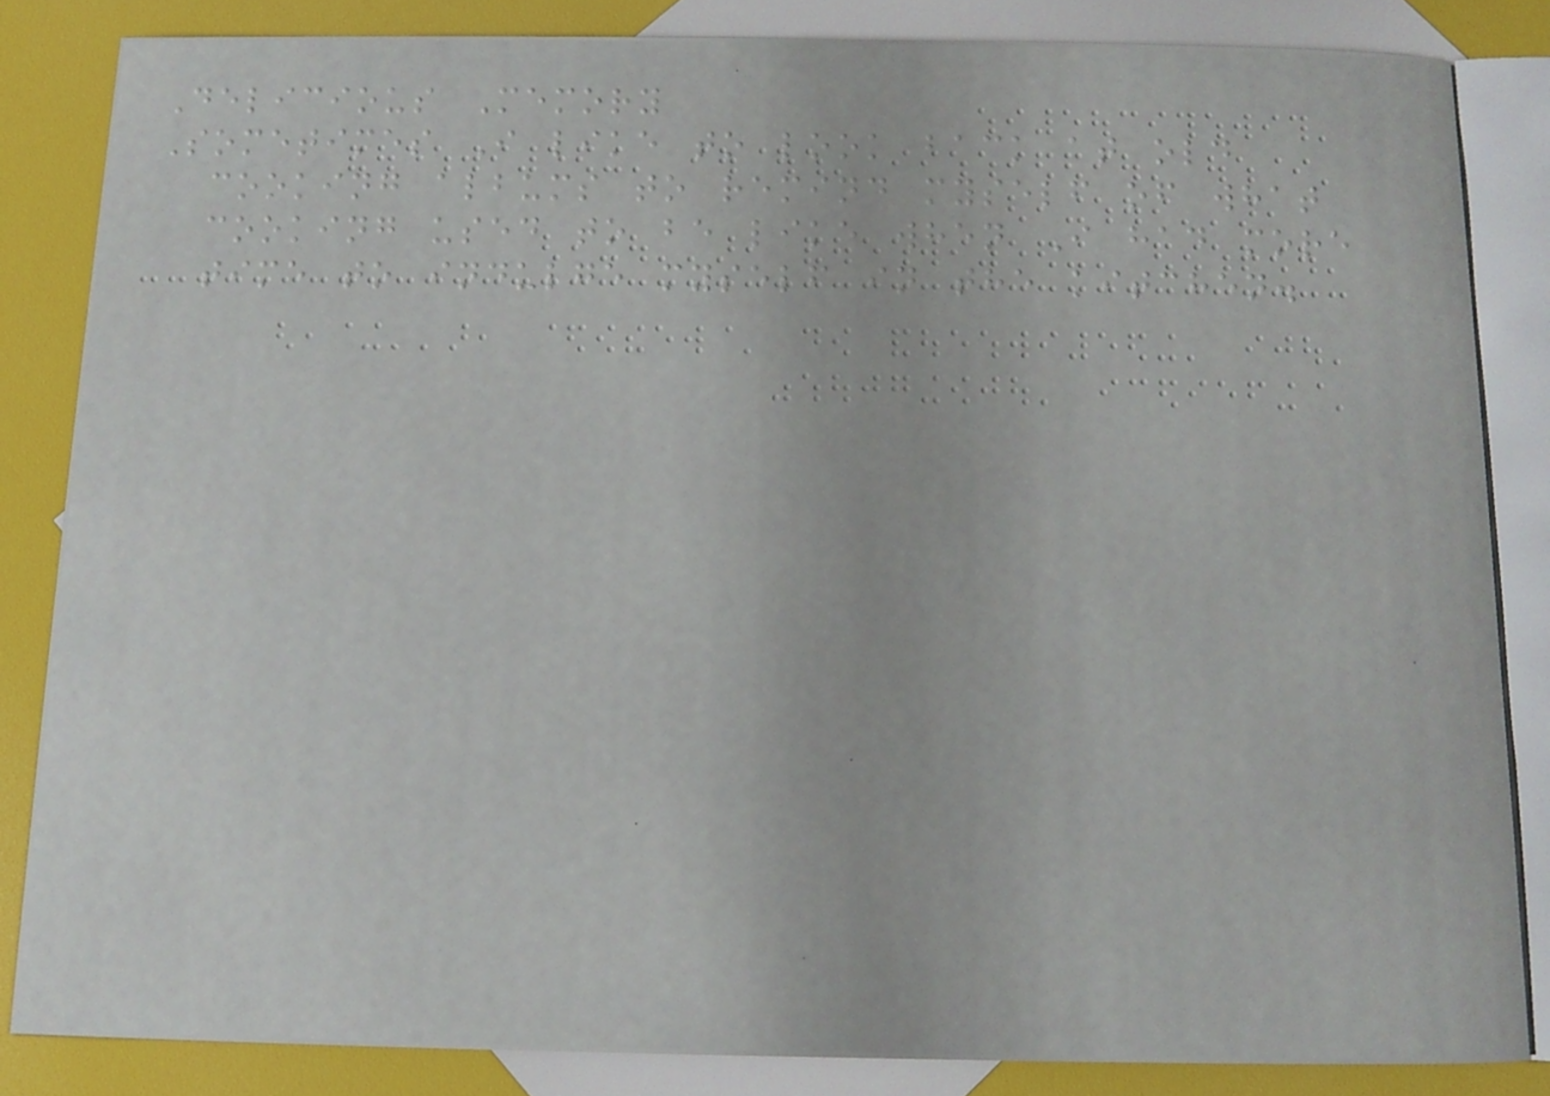Delicious Memory
Sometimes I like to look back at old
cooking albums to remind myself of what
cooking used to be like when I had more
time to indulge myself in the kitchen.
